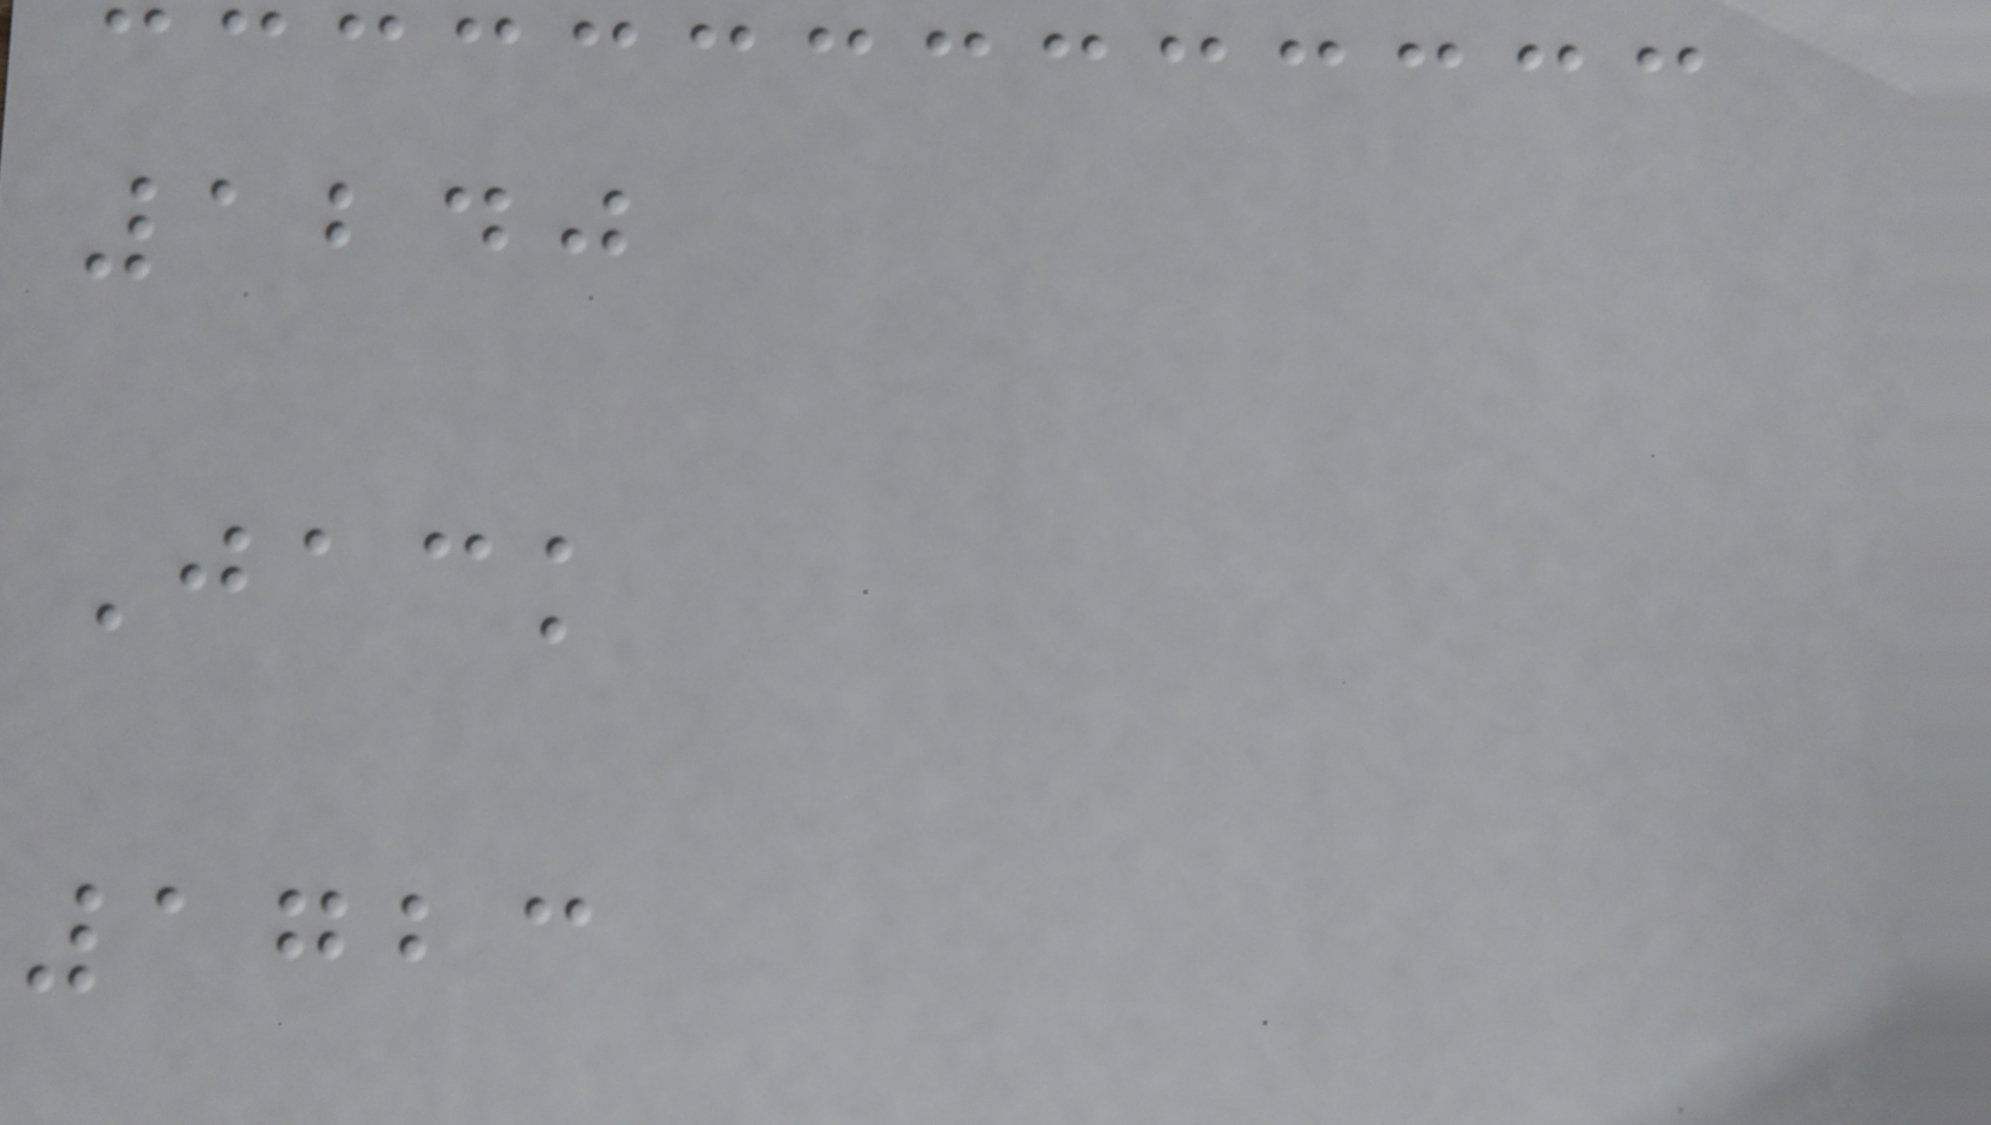1240
Jack
1723
